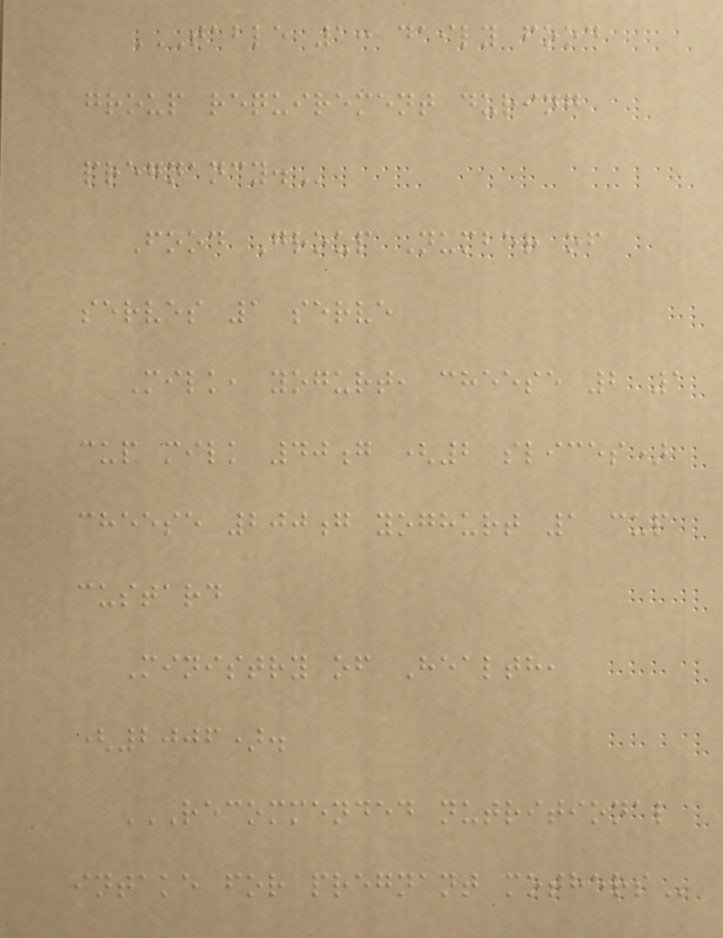TABLE 1: DAILY FOOD
GROUP REQUIREMENT DURING
PREGNANCY.
Food Group Number of
serves 1 serve
Milk, yogurt, cheese 2 1
cup milk 40g (2 slices)
cheese 200g yoghurt 1 cup
custard
Ministry of Health,
(2006).
RECOMMENDED NUTRITIONAL
INTAKE FOR PREGNANT MOTHERS
